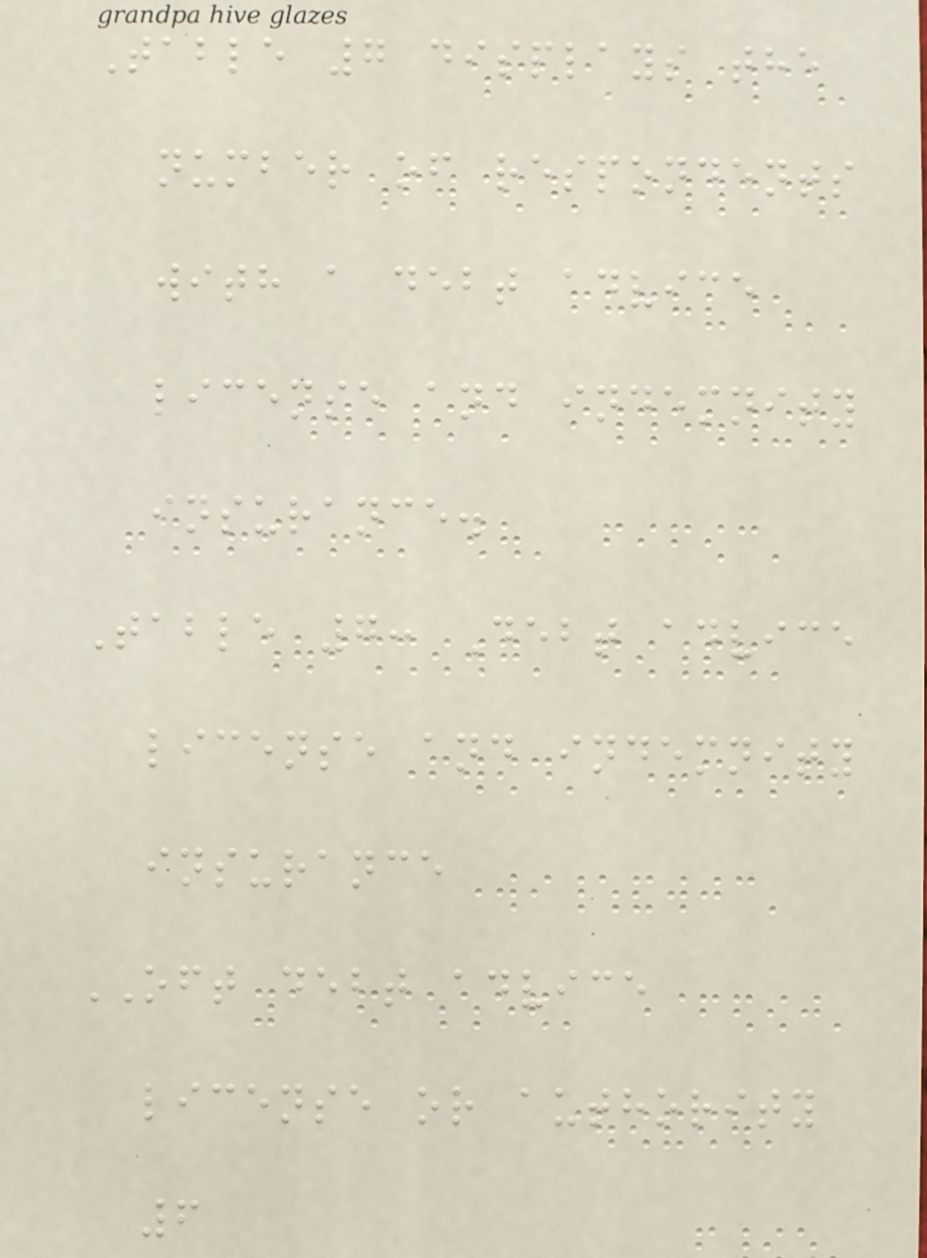Table 7 displays the
number of respondents
with a debt advice
license and indemnity
insurance.
Table 7: Debt advice
license and indemnity
insurance
OFT debt advice
license or authority
6
